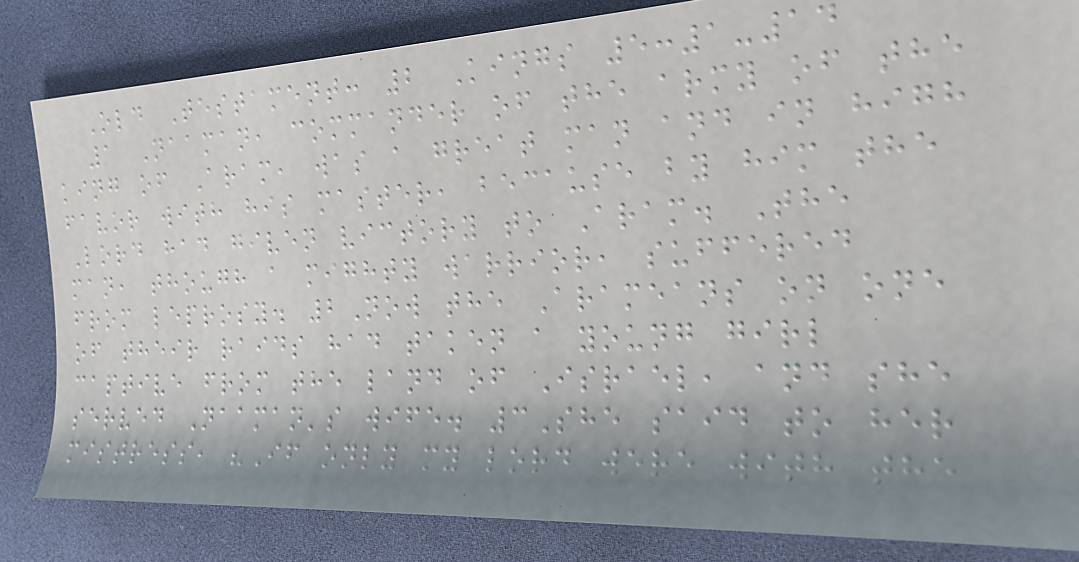Old Testament: 2 Kings 5:1-14
1 Naaman, commander of the army of the
king of Aram, was a great man and in high
favor with his master, because by him the
Lord had given victory to Aram. The
man, though a mighty warrior, suffered
from leprosy. 2Now the Arameans on one
of their raids had taken a young girl
captive from the land of Israel, and she
served Naaman's wife. 3She said to her
mistress, "If only my lord were with the
